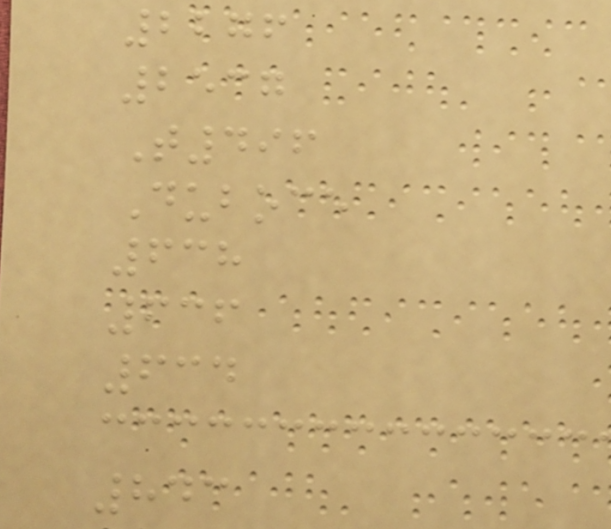2276
2537
T496
Duboce
638
636
634
843
